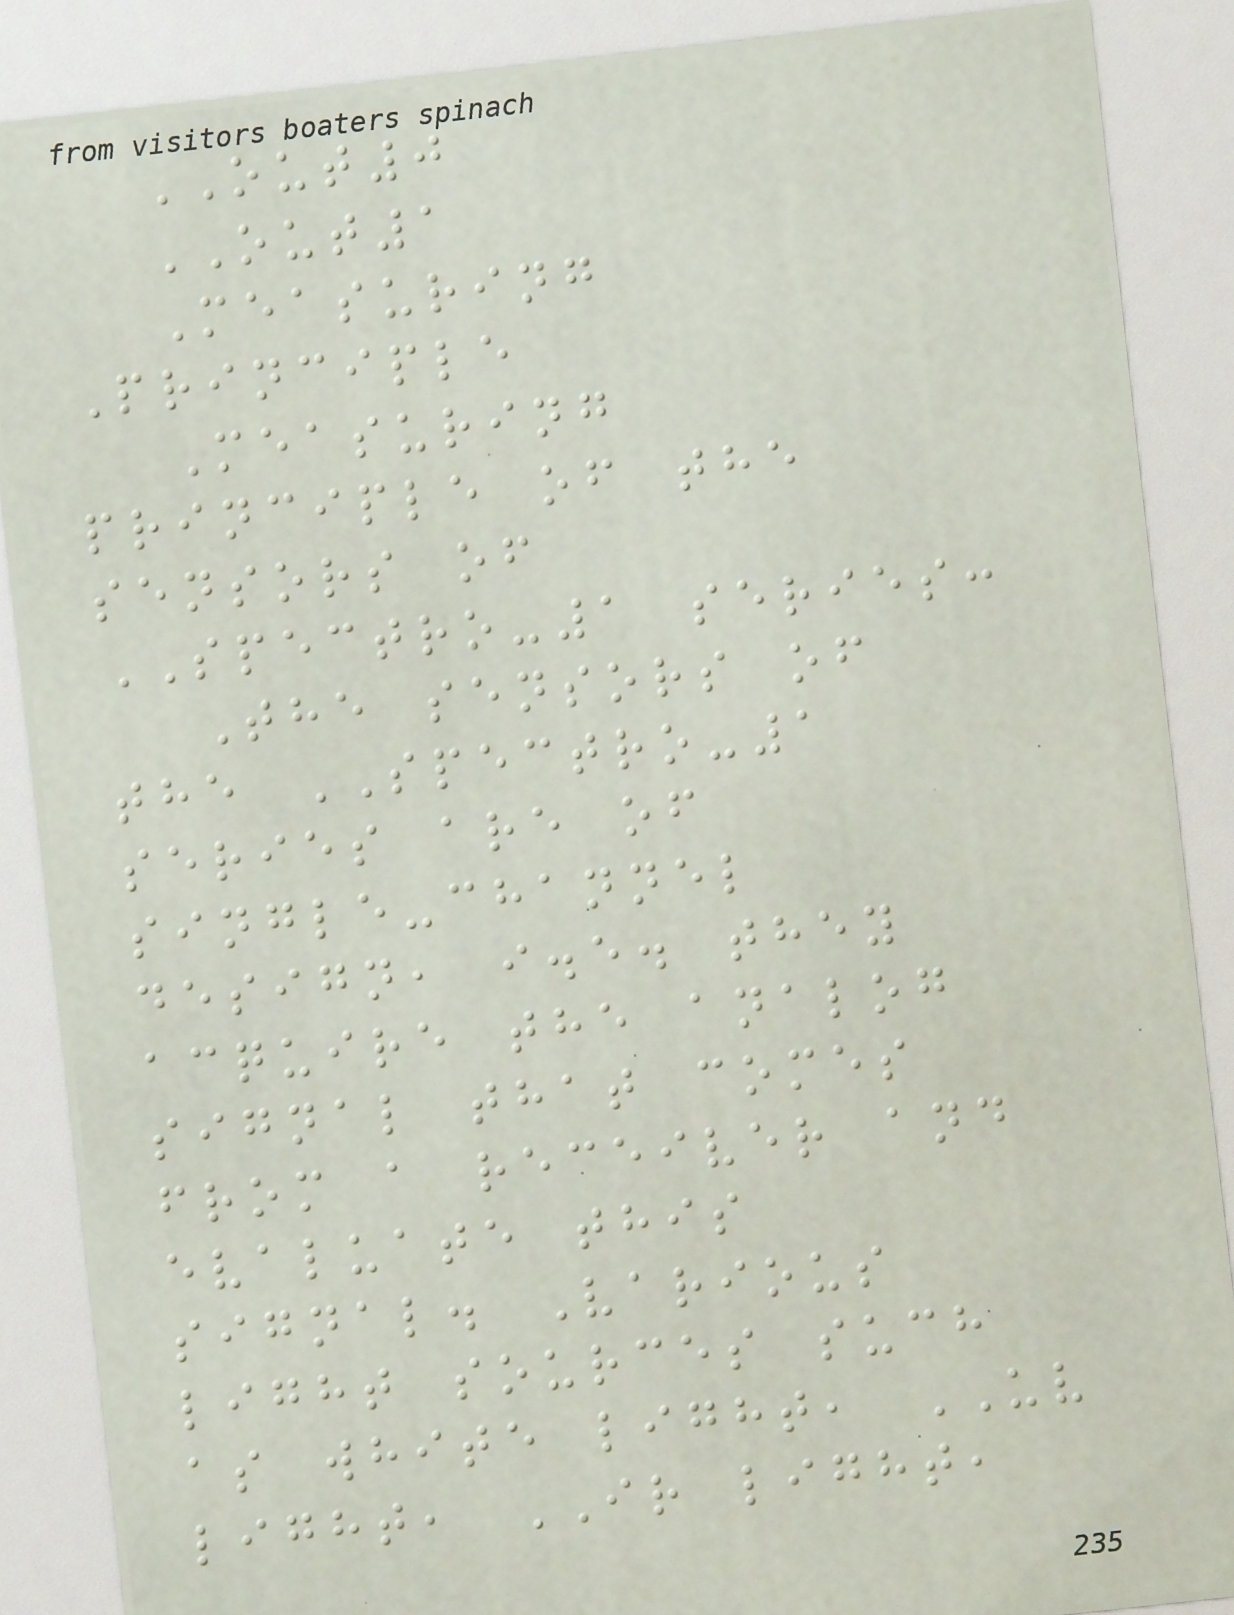OUT0
OUT1
Measuring
Principle
Measuring
principle of the
sensors of
SPECTRO-1 series:
The sensors of
the SPECTRO-1
series are of
single-channel
design, i.e. they
acquire the analog
signal that comes
from a receiver and
evaluate this
signal. Various
light sources such
as white light, UV
light, IR light,
